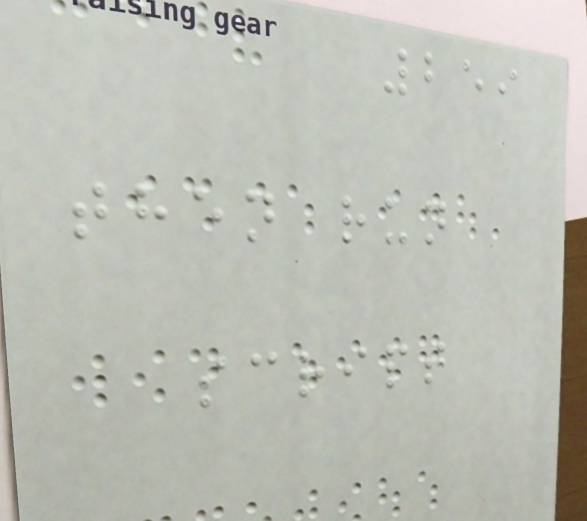259
then run
script
